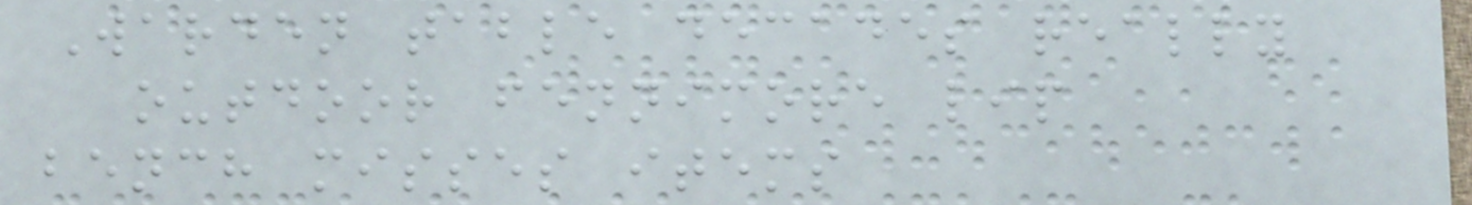Warden table decades really
outdoor fennimore lip
bench misses items
